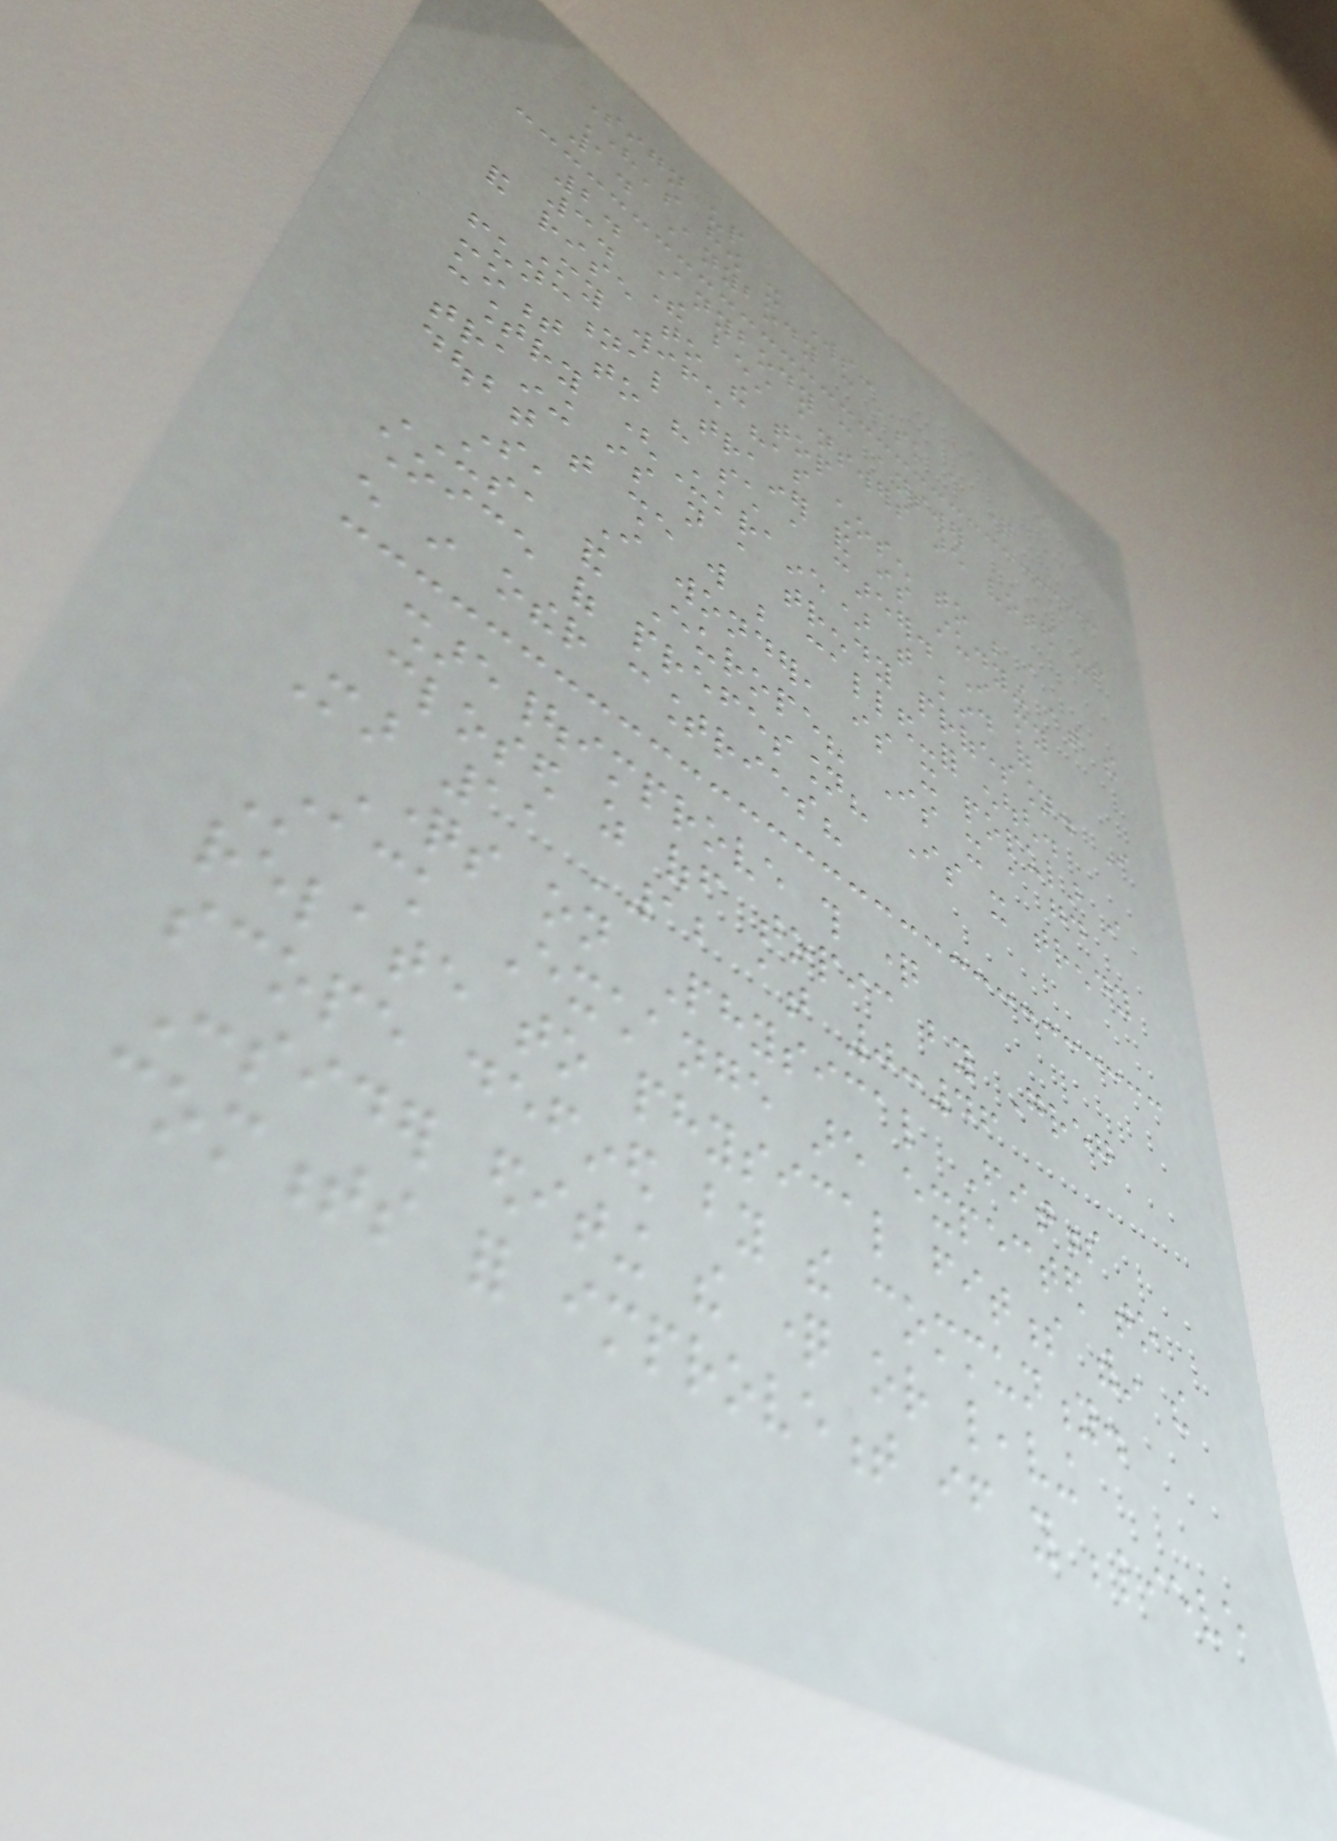Sign up
Here's how it works:
1. Anybody can ask a question
2. Anybody can answer
3. The best answers are voted up
and rise to the top
My wife has chosen to be a
functional trainer and is studying at the
moment to have such a career. I my
country (Ukraine) that kind of
training is not a trendy profession. I
doubt that she will be called-for enough.
So, I wonder, is it popular in
USA and Europe? Is it a good
choice of prefession? Is it trendy
enough in other countries?
share|improve this question
closed as off topic by Greg
Mar 11 '12 at 0:46
Questions on Physical Fitness
Stack Exchange are expected to
relate to physical fitness within the
scope defined by the community.
Consider editing the question or leaving
comments for improvement if you believe
